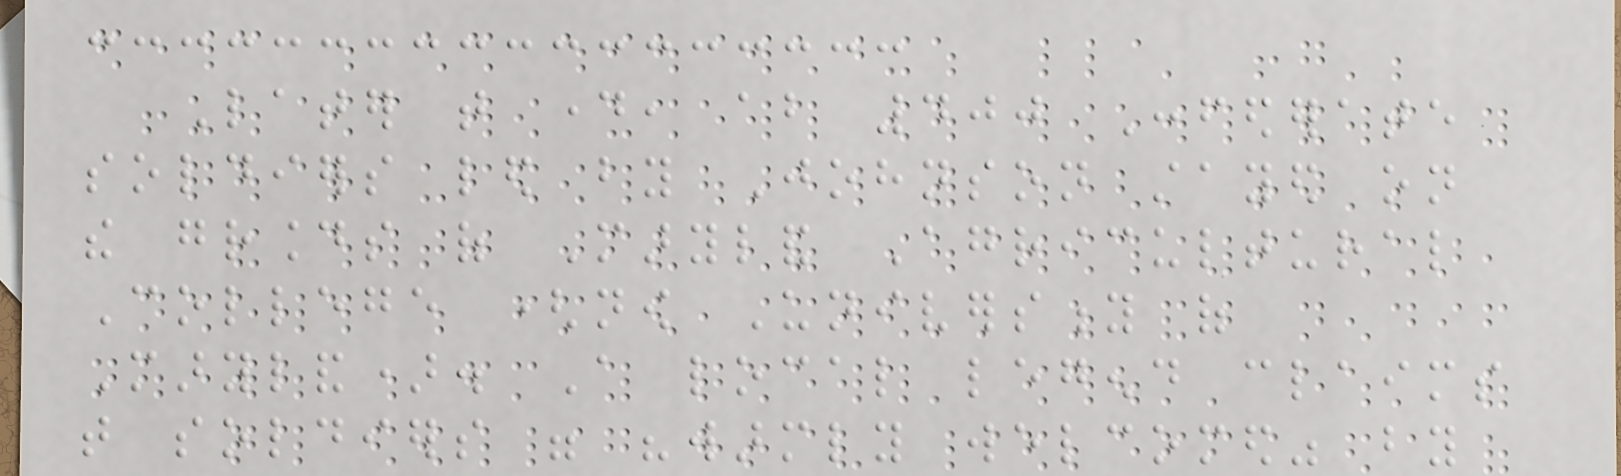Later that day, about 400 Confederate
soldiers led by Johnson stayed on
the grounds of Maryland Agricultural
College (now University of
Maryland). A local legend claims
that soldiers were "warmly welcomed" by
